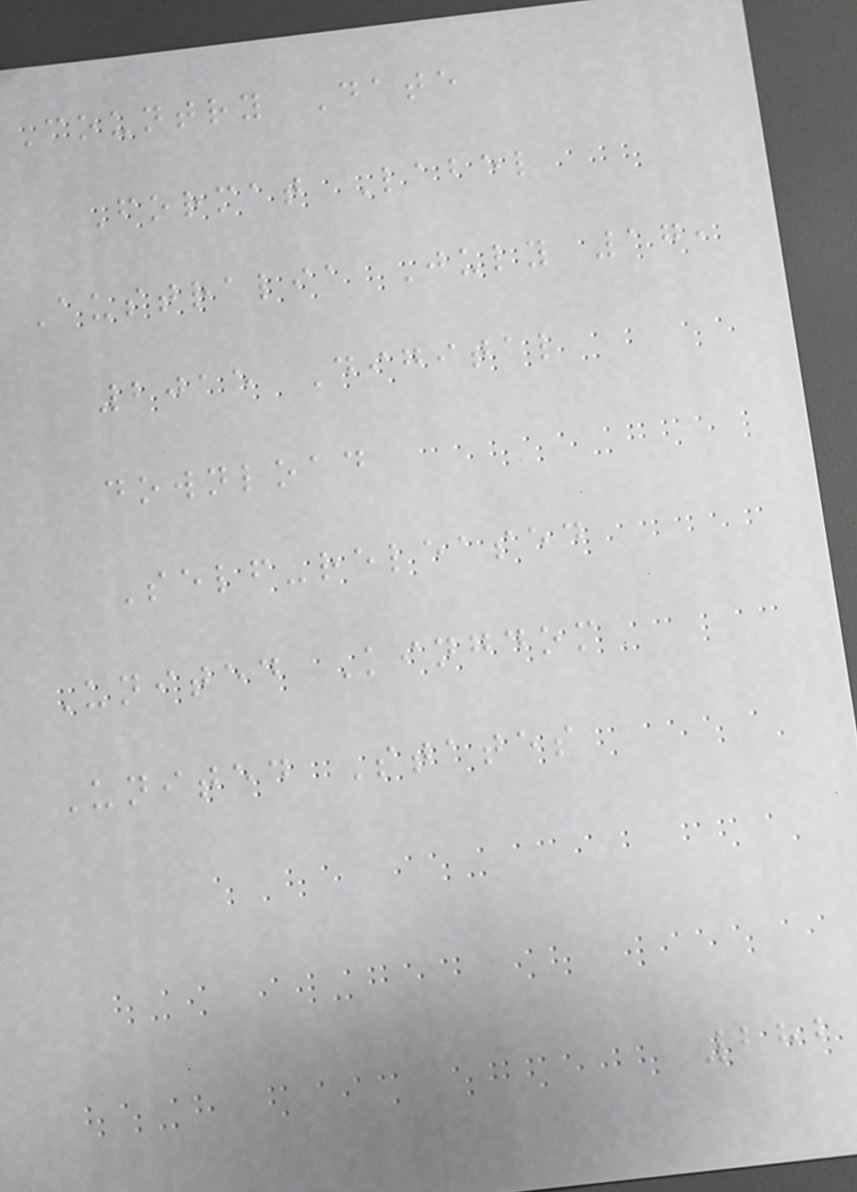Country Date
Format Label
Australia July 17,
2015 Digital
download
Self-released
United Kingdom
United States
282
